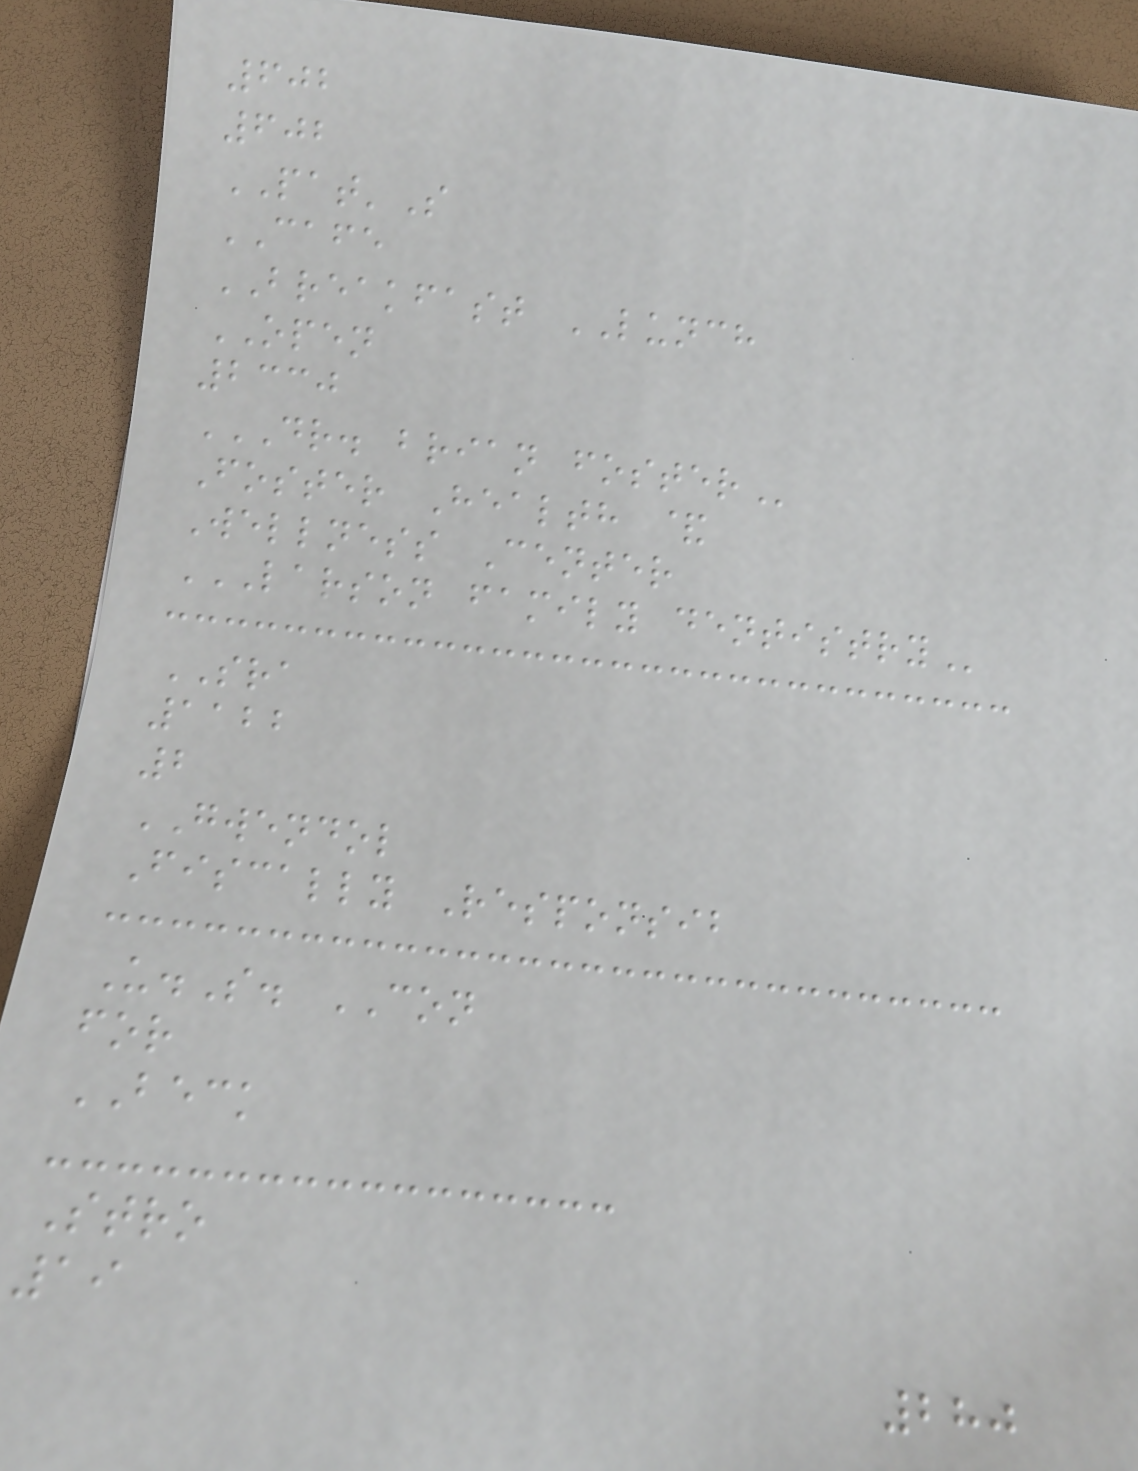602
602
PAT'S
CAFE
BREAKFAST LUNCH
OPEN
2330
DR. BRIAN FOSTER
Foster Health &
Wellness Center
LARSON FAMILY DENTISTRY
SRA
1122
2
GWENDOL
Fiscally Responsib
U.S. CON
for
BECK
Stro
19
280
